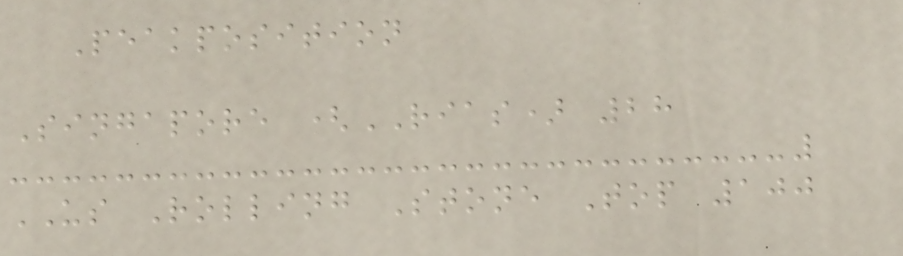Peakposition
Singapore (RIAS) 28
US Rolling Stone Top 100
